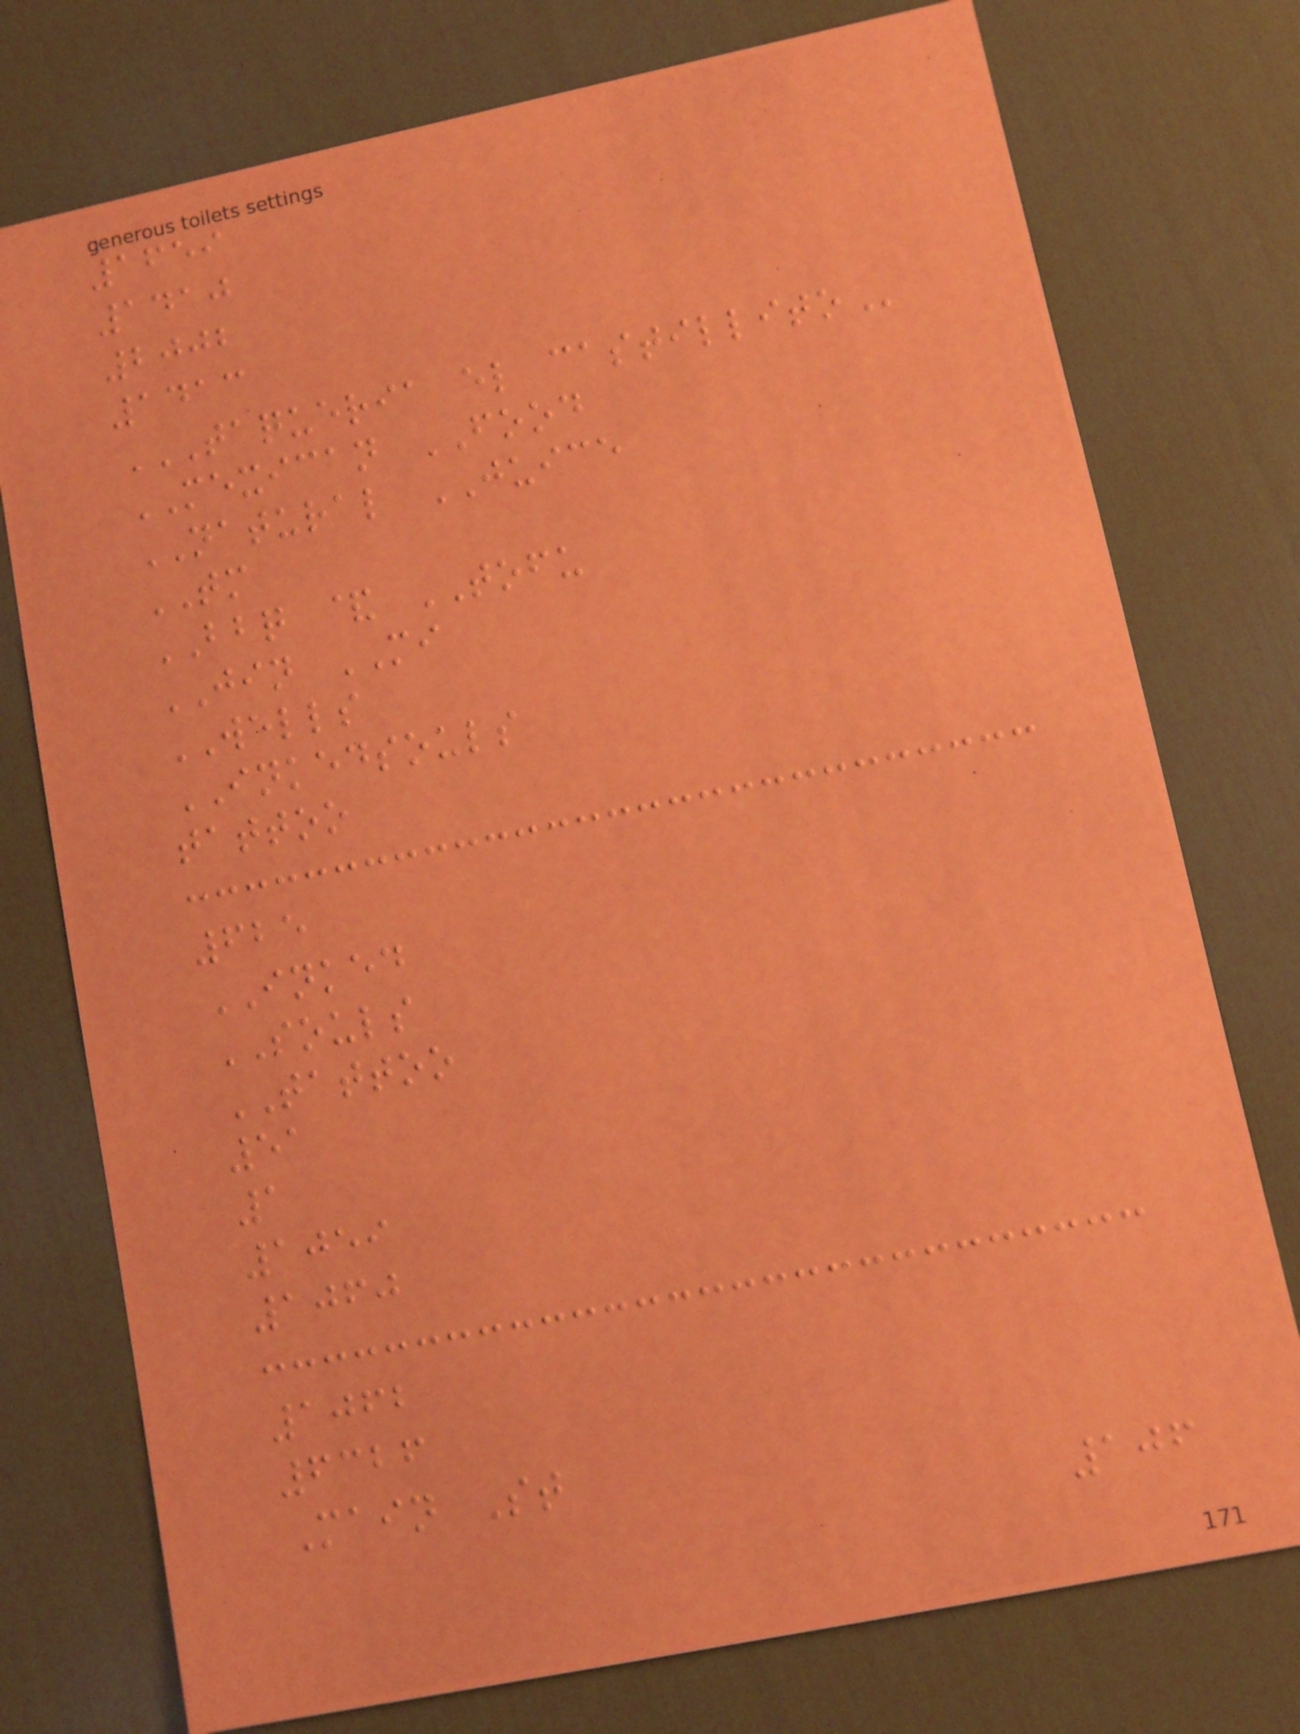1659
1410
2002
1413
TAQUERIA EL CASTILLITO
MEXICAN FOOD
NATURAL JUICE
TM
BBQ & TOFU
JIN MI
WELLS
INKEDSOULS
tattoo
625
INKED
SOULS
TATTOO
51
1
1059
1060
1062
6326
Main St
106
